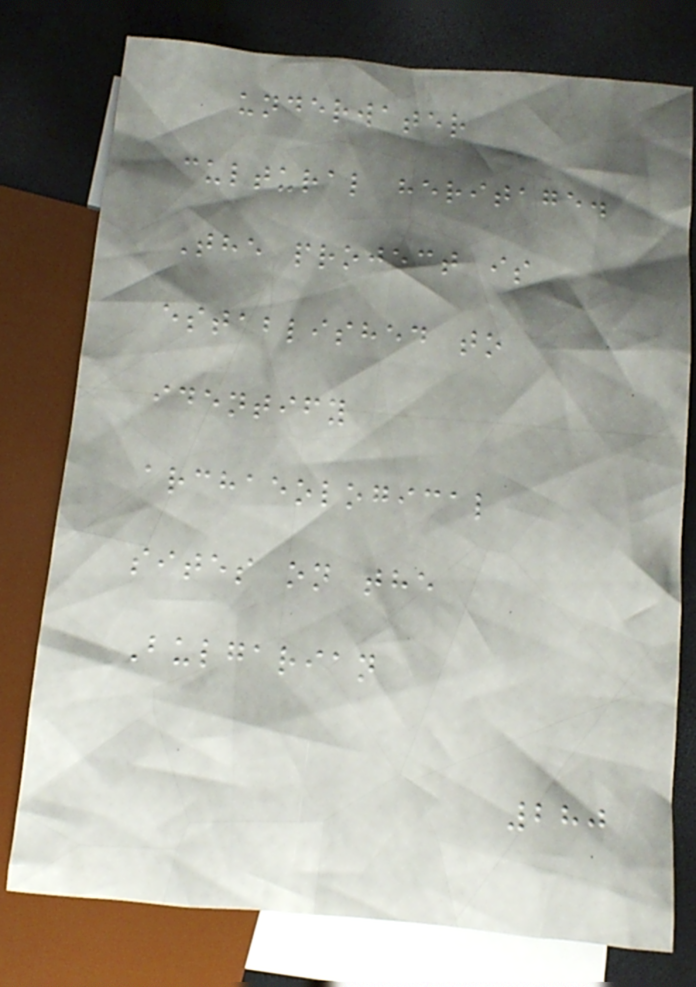underwater
cultural heritage.
The project is
established to
identify
archaeological
sites on the
Bulgarian
280
